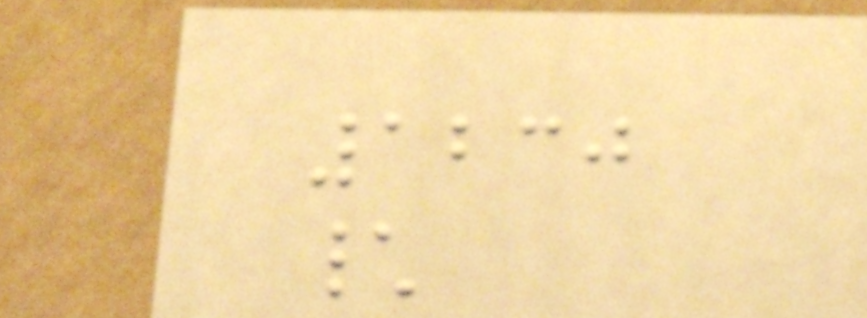1230
\
